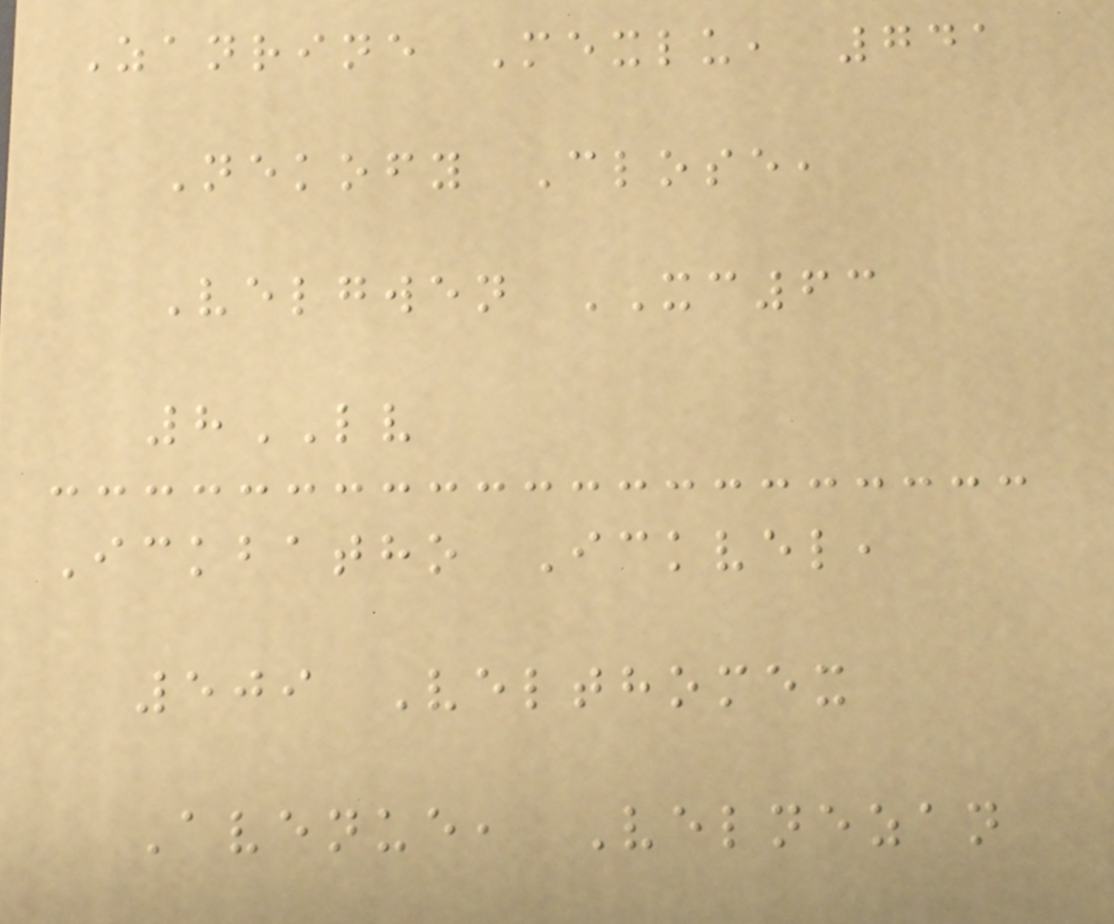Zanrine Mexlu, 741
Nekofy Close,
Velgwen XC63
8LV
Ickbatho Ickvel,
509 Velthomex
Avenue, Velnezan
